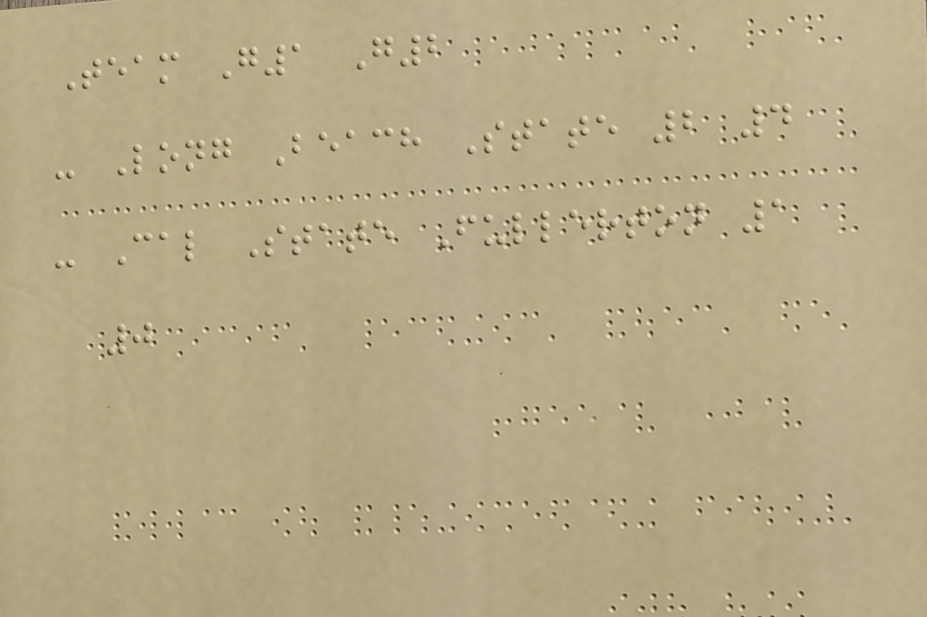Team G1 G2
- Long Beach State 2 4
- Cal State Fullerton 1
0
